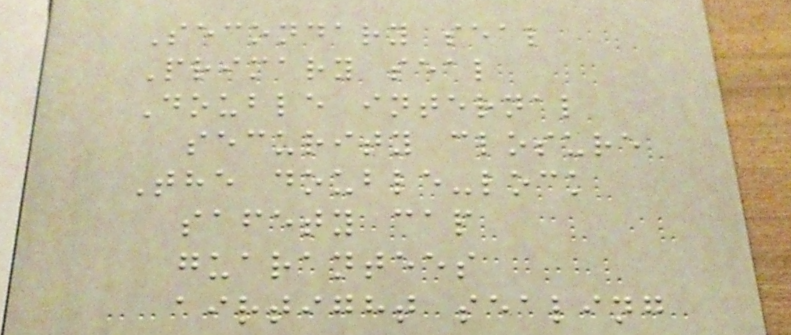Secondary seal
Primary seal
Double internal
security closure
The double-lock
safety cap
guarantees
airtight sealing
